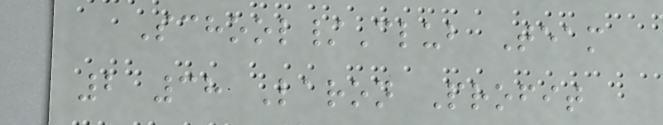School/Club Team
2 38 Laron Profit
